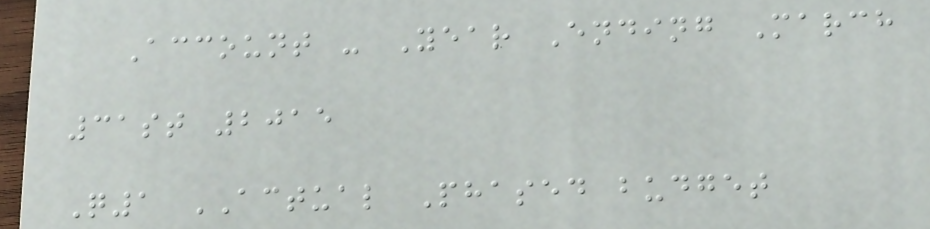Account - Year Ending March
31st 2015
Q1 ACTUAL Phased budget
